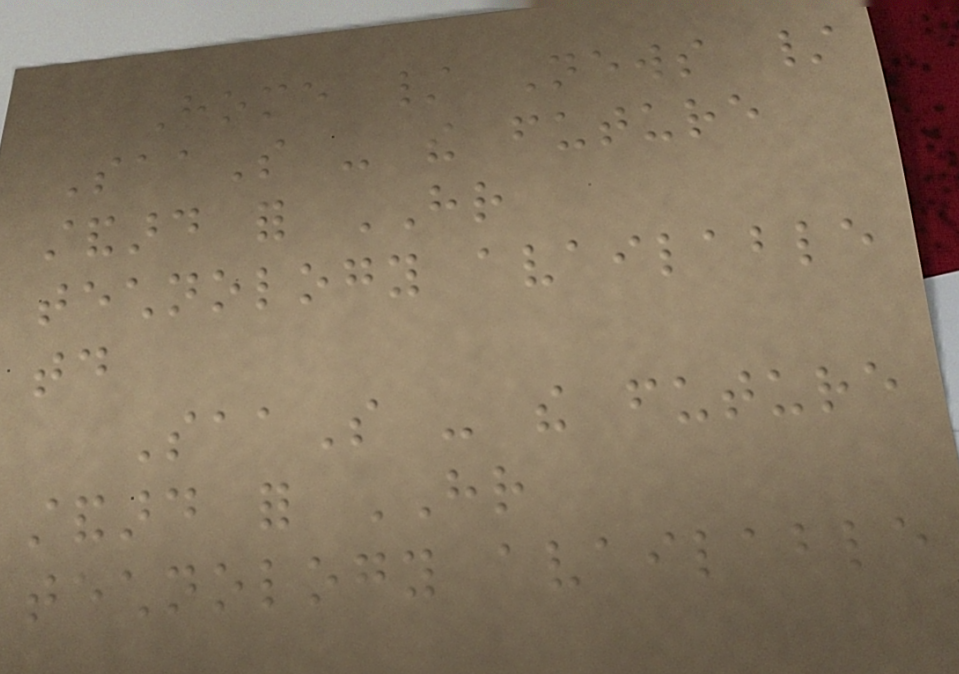Home / News /
SaaS - the future
standard for HR
technology available
today
SaaS - the future
standard for HR
technology available
